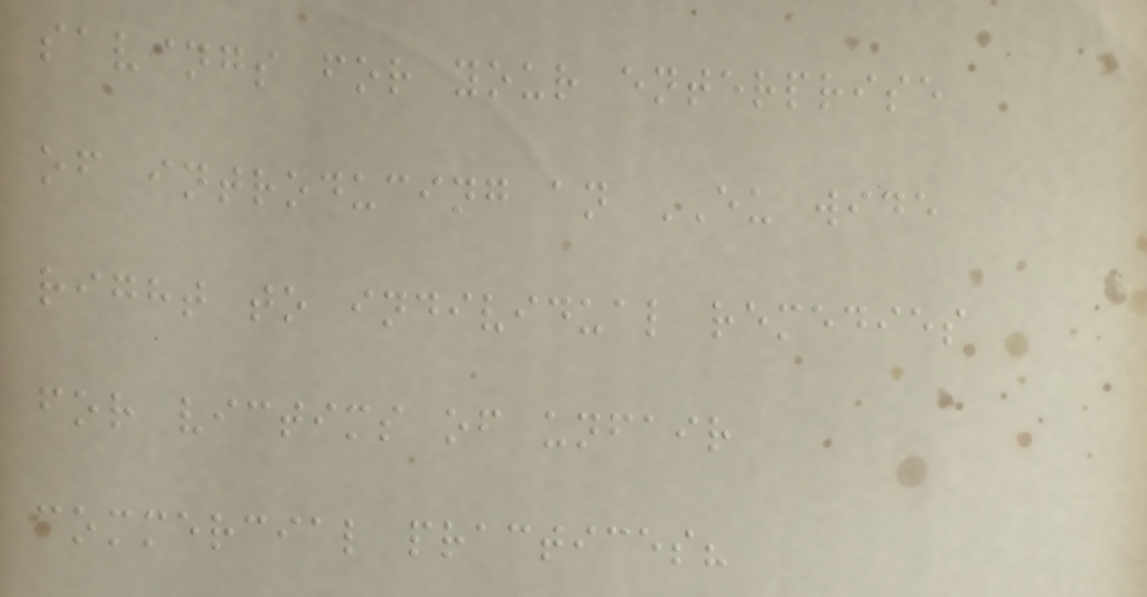savings for your enterprise
of introducing an EU wide
right to individual remedies
for victims of unfair
commercial practices?
